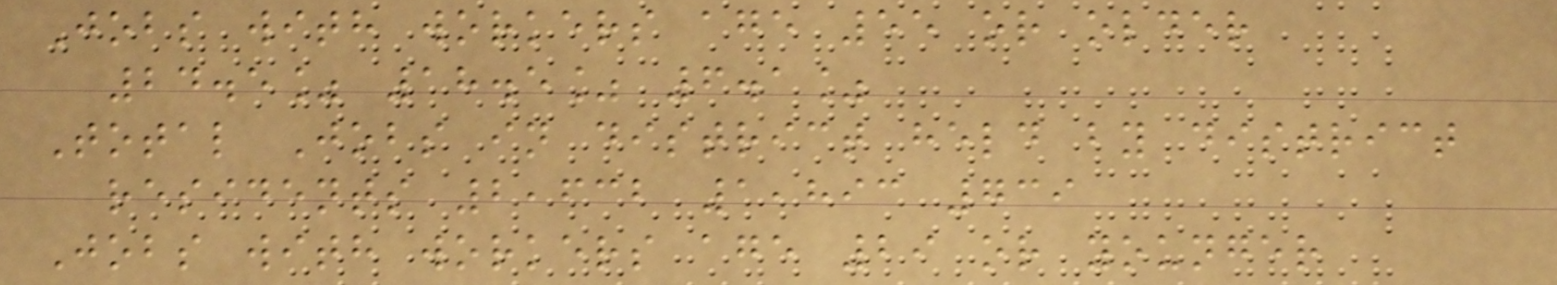Jobs with workers age 55 or older
24.5% 18.5% 6.1%
Total Jobs in district held by district
residents 2,632 1,893 739
Jobs with workers age 29 or younger
